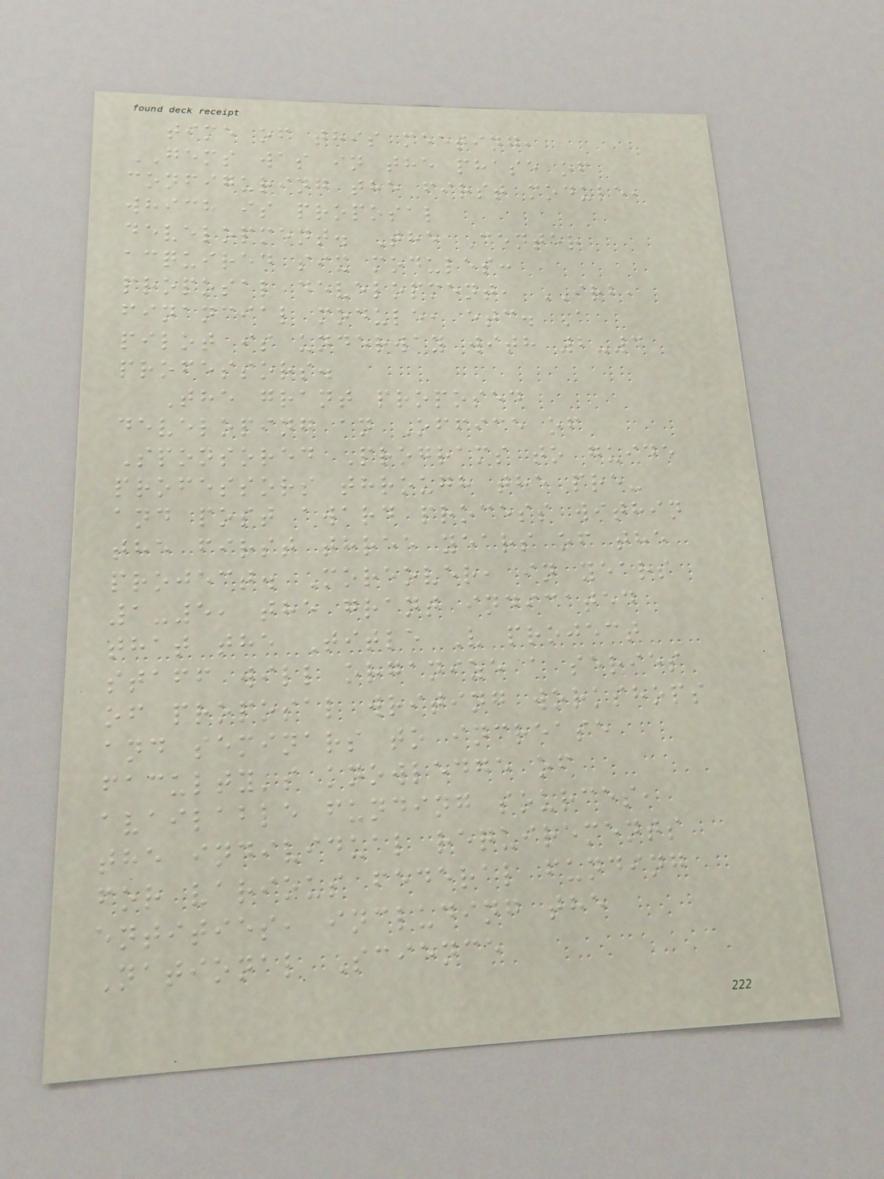time of this meeting,
GEMS was in the phase of
configuring the first module,
which is proposal
development. The Center
acquired six modules:
proposal development, IRB,
financial module, etc. A
pilot is underway with 2-3
professors.
The grant proposed
developing an Office of
Sponsored Programs to guide
professors through the pre-
and post award process within
the first three years of the
project. Moreover, in years
1-5, the grant indicated
that the Title V project
staff will organize a series
of proposal writing workshops
and seminars to increase
faculty's knowledge of
available funding sources,
the individual requirements
for various federal funding
entities, including the
National Science
